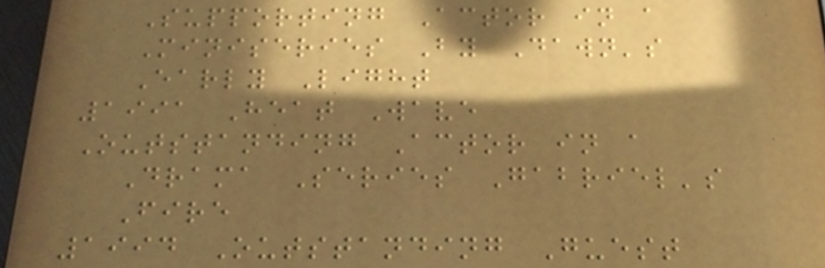Supporting Actor in a
Miniseries By Dawn's
Early Light
1991 Heat Wave
Outstanding Actor in a
Drama Series Gabriel's
Fire
1994 Outstanding Guest
